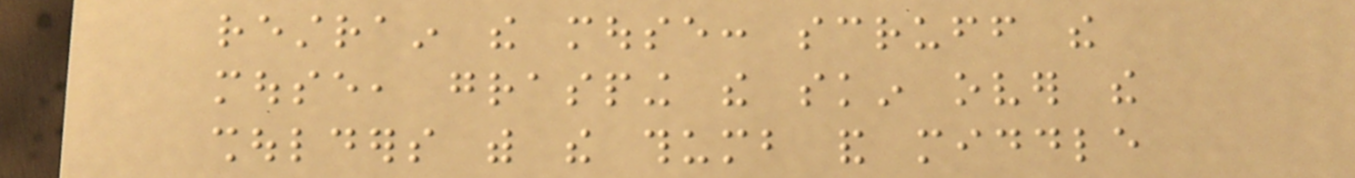restrain the mouse: scruff the
mouse, grasping the skin over the
shoulders with the thumb and middle
